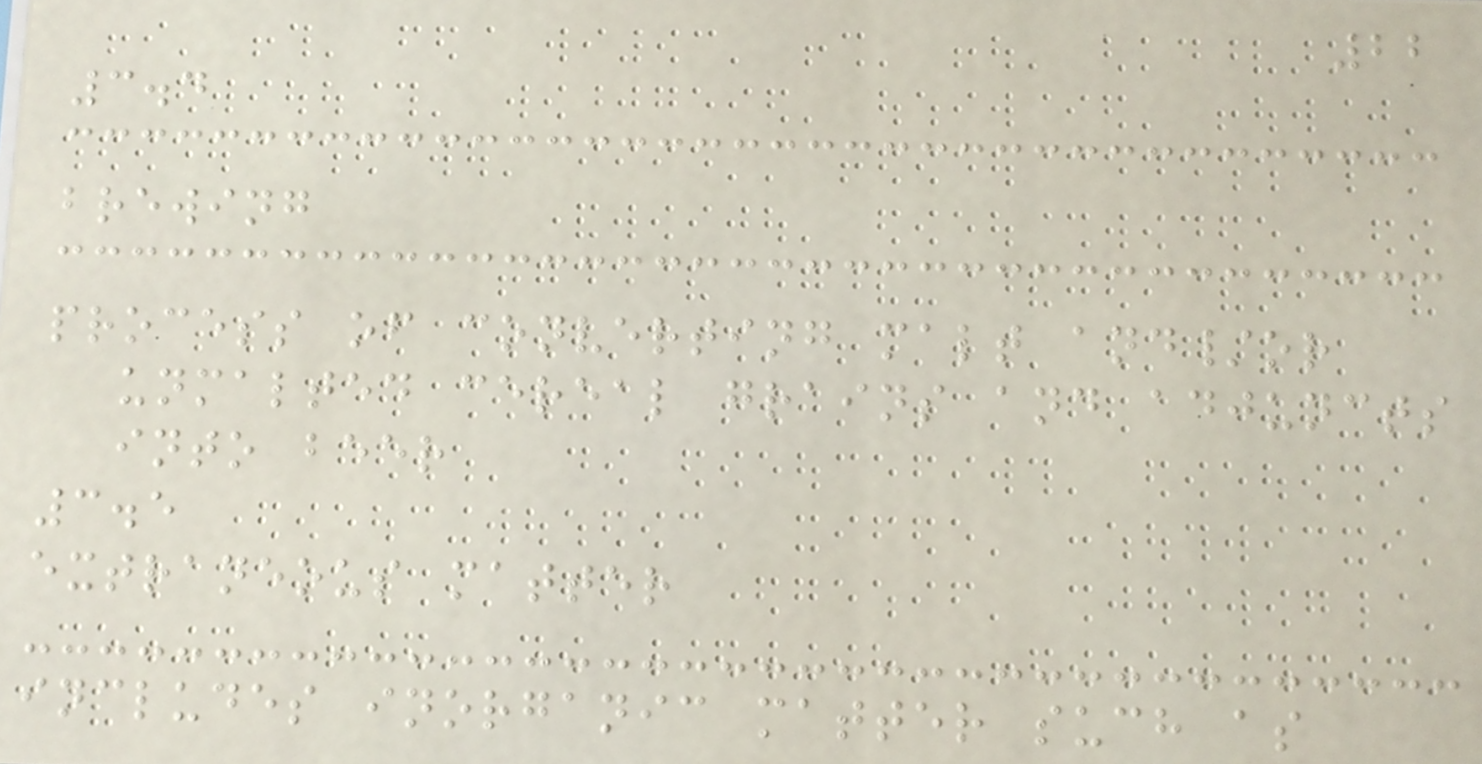22
3.4
brewing
process of converting malt and/or
unmalted cereal grains and adjuncts
into beer
3.5
extraneous matter
includes inorganic matter such as
